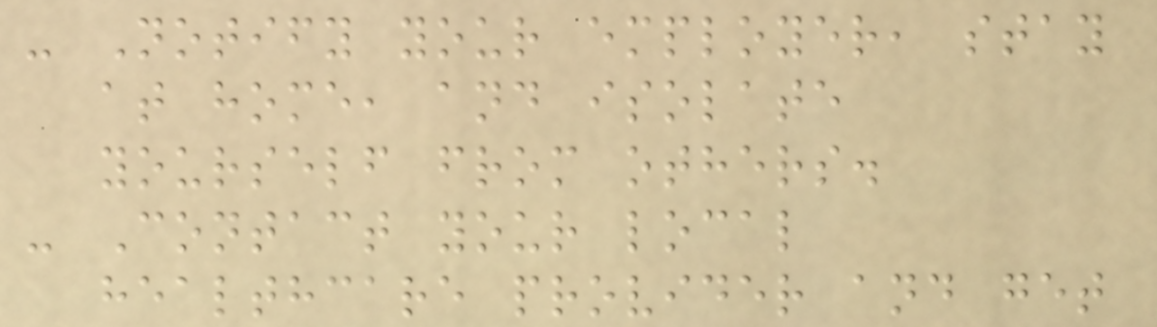- Notify your employer, stay
at home, and isolate
yourself from others.
- Contact your local
healthcare provider and get
